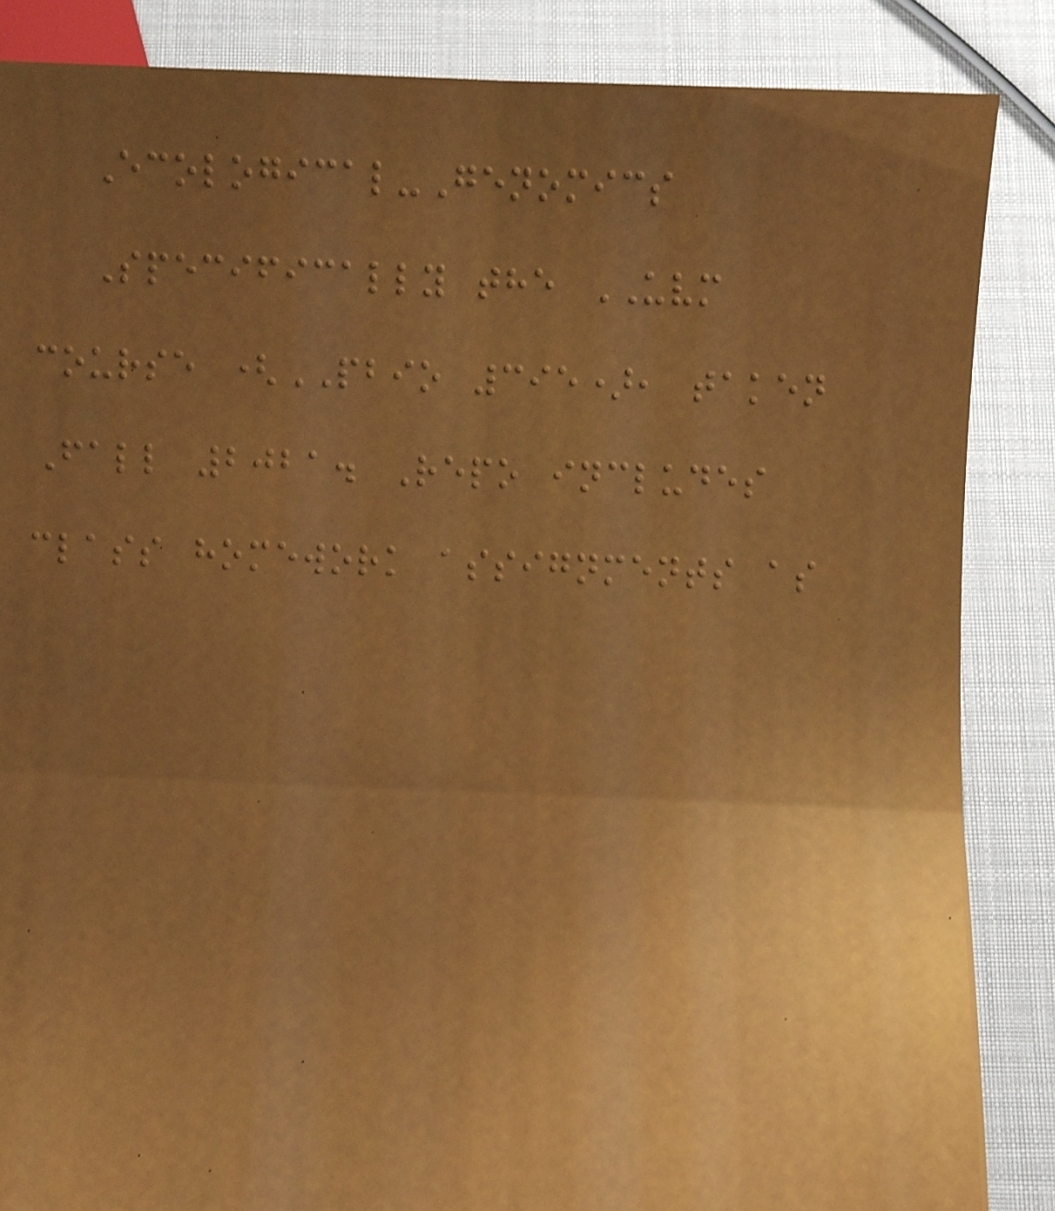Ecological-Genomics
Specifically the UVM
course (PBIO 395), taken
Fall 2021. Repo includes
class homework assignments as
